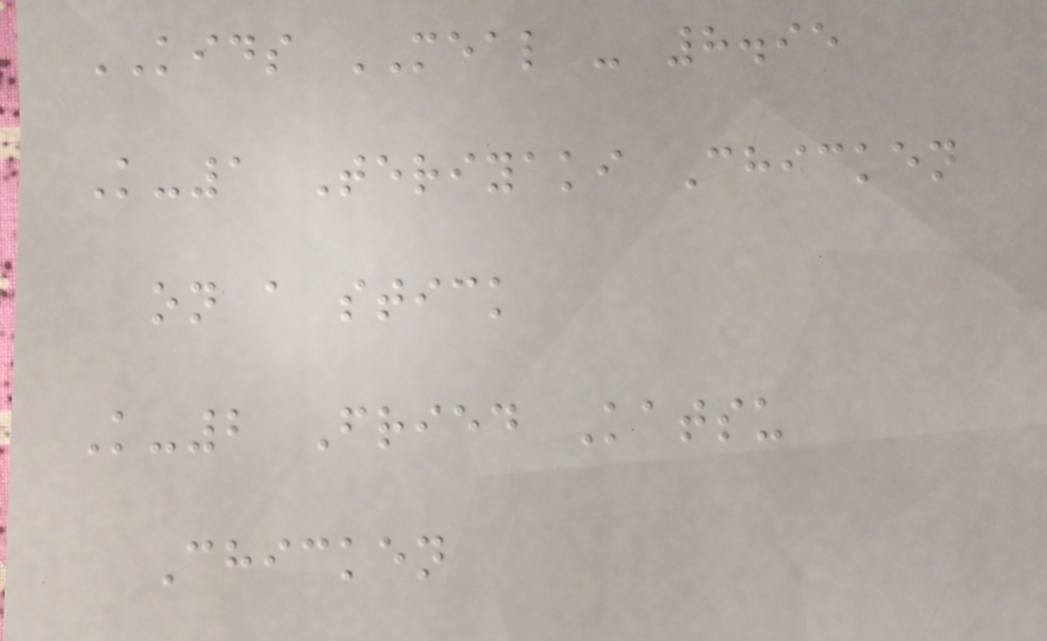KIDS MEAL - 8.95
K-1 Teriyaki Chicken
on a stick
K-2 Fried Katsu
Chicken
